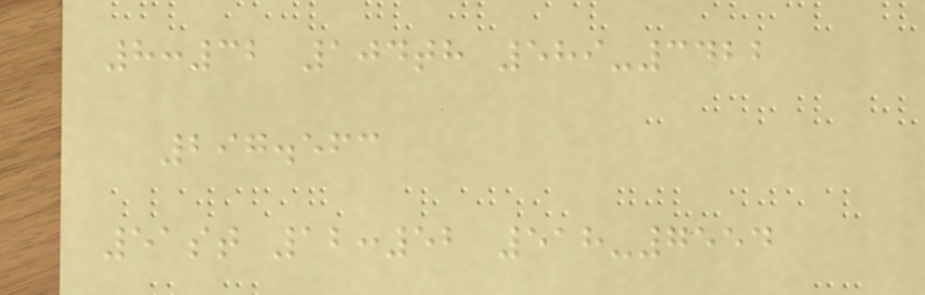8:32 104th 589-3422
297.563
51st 12:52 518-7554
